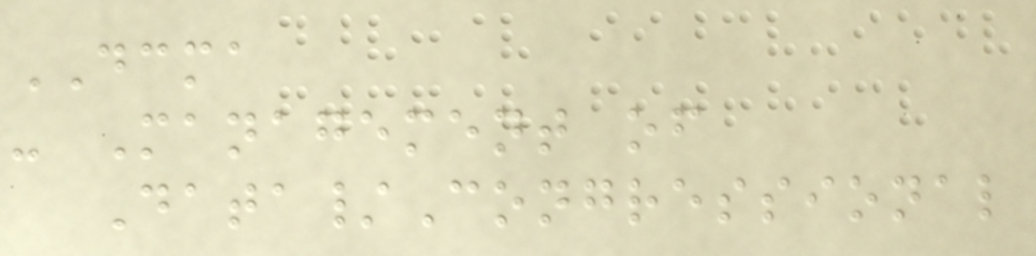DCMA
- Management of
Data/Congressional
